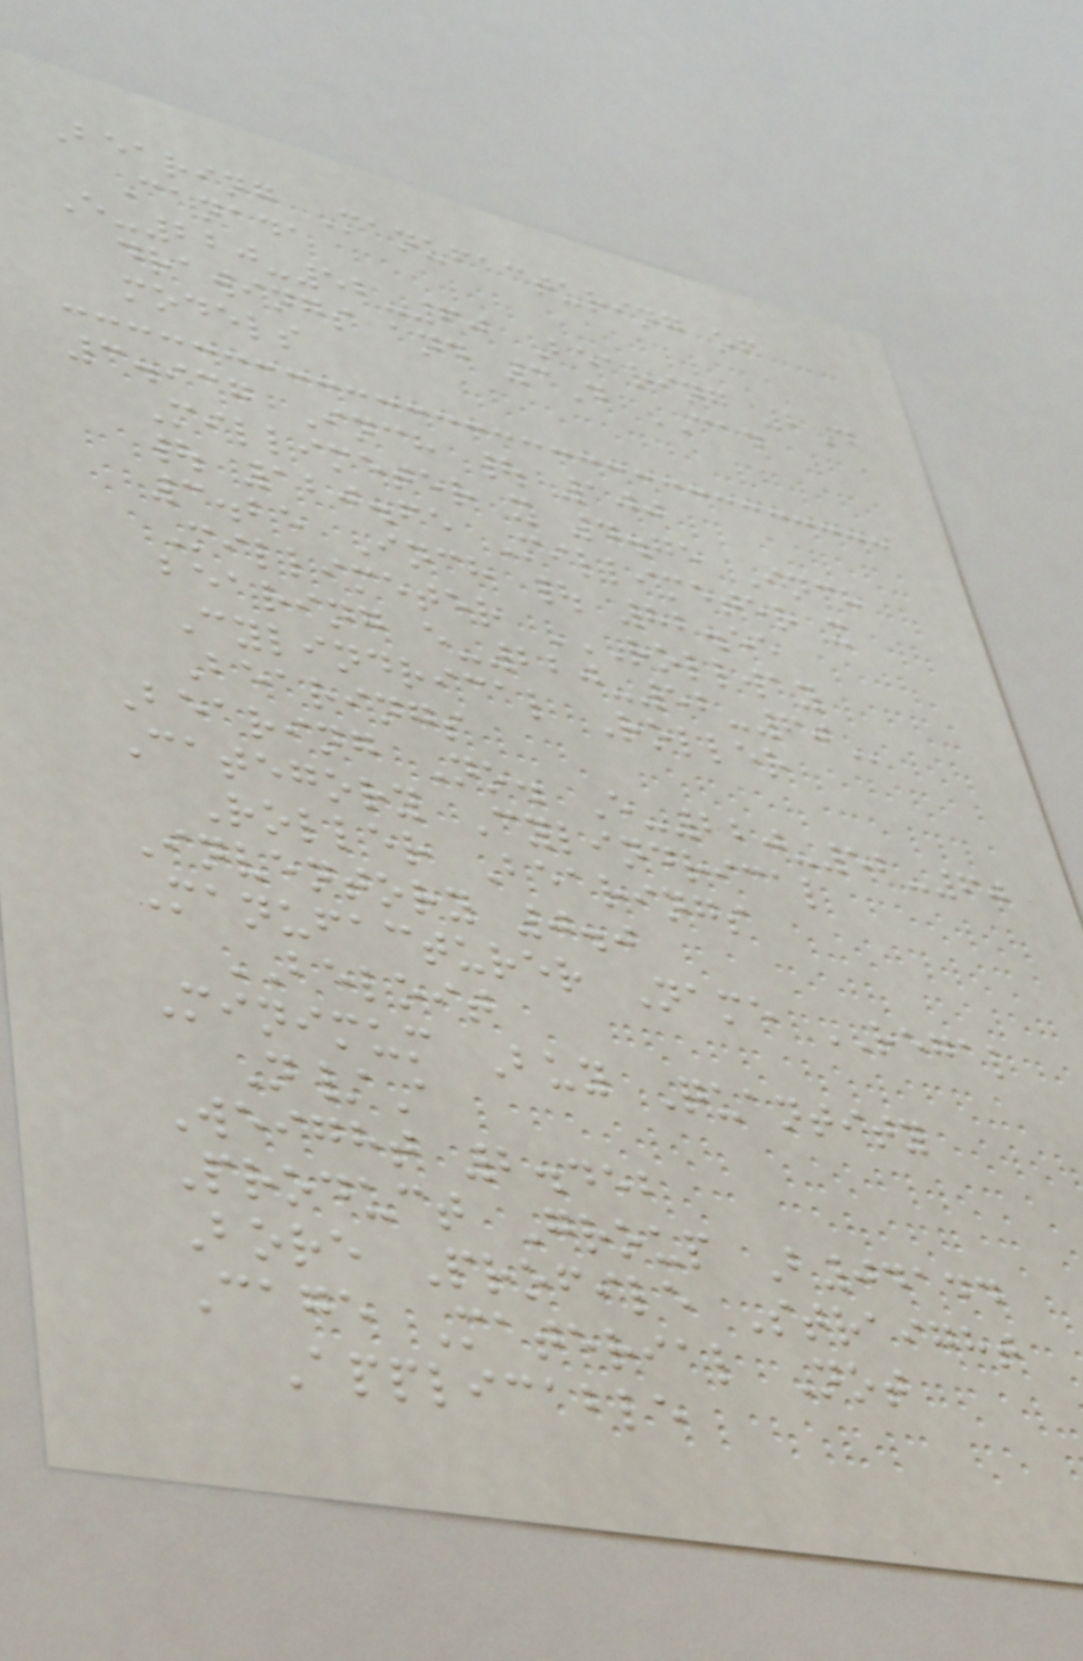Bearing Manufacturing of
Canada
E-220-52-60 Bearing 2D
drawings and 3D CAD
models
3.937 Inch | 100
Millimeter x 4.75 Inch
| 120.65 Millimeter x
3.25 Inch | 82.55
Millimeter ROLLWAY
BEARING E-220-52-60
Cylindrical Roller
Bearings
Bearing No. E-220-52-60
Category Cylindrical
Roller Bearings
Inventory 0.0
Manufacturer Name REGAL
BELOIT
Minimum Buy Quantity
N/A
Weight 2.452
Product Group B04144
Bore Profile Straight
Cage Material Not
Applicable
